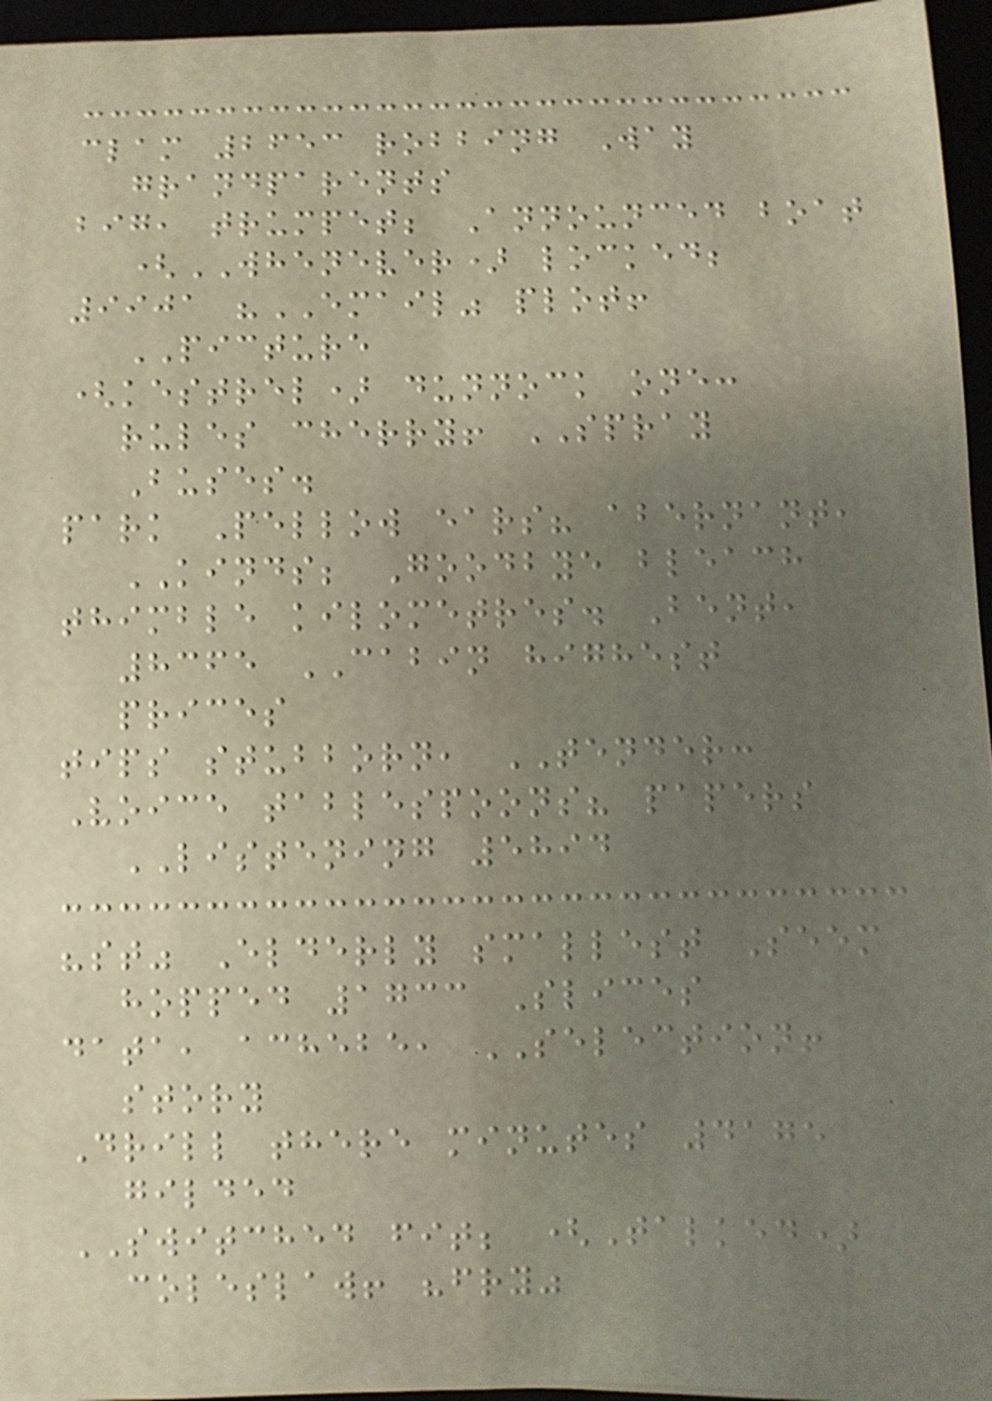clam 2653 robbing Way
grandparents
big, trumpet; Announced boat
(WHENEVER) locked;
9901 "EMAIL" plot!
PICTURE
(kestrel) dunnock one:
rules cherry! SPRAY
Buses.
park Pellow ears? abernant,
KINDS; Goodbye bleach
thimble kilometres. Bent,
8365 CABIN highest
prices
tips stubborn, TENDER:
Voice tablespoons? papers
LISTENING 5894
"st" Elderly smallest Seem
hopped 1733 Slices
data, achebe, SELECTION!
story
Drill there minutes 4175
gilded
SWITCHED fit; (Talked)
coleslaw! "fry"
